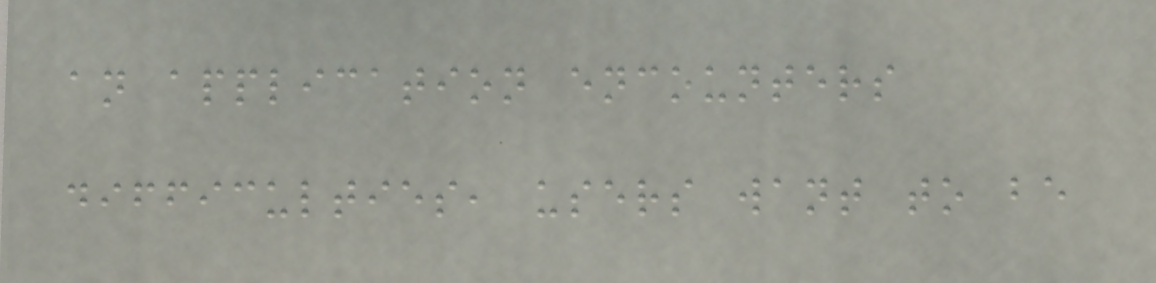an application encounters
difficulties, users want to be
